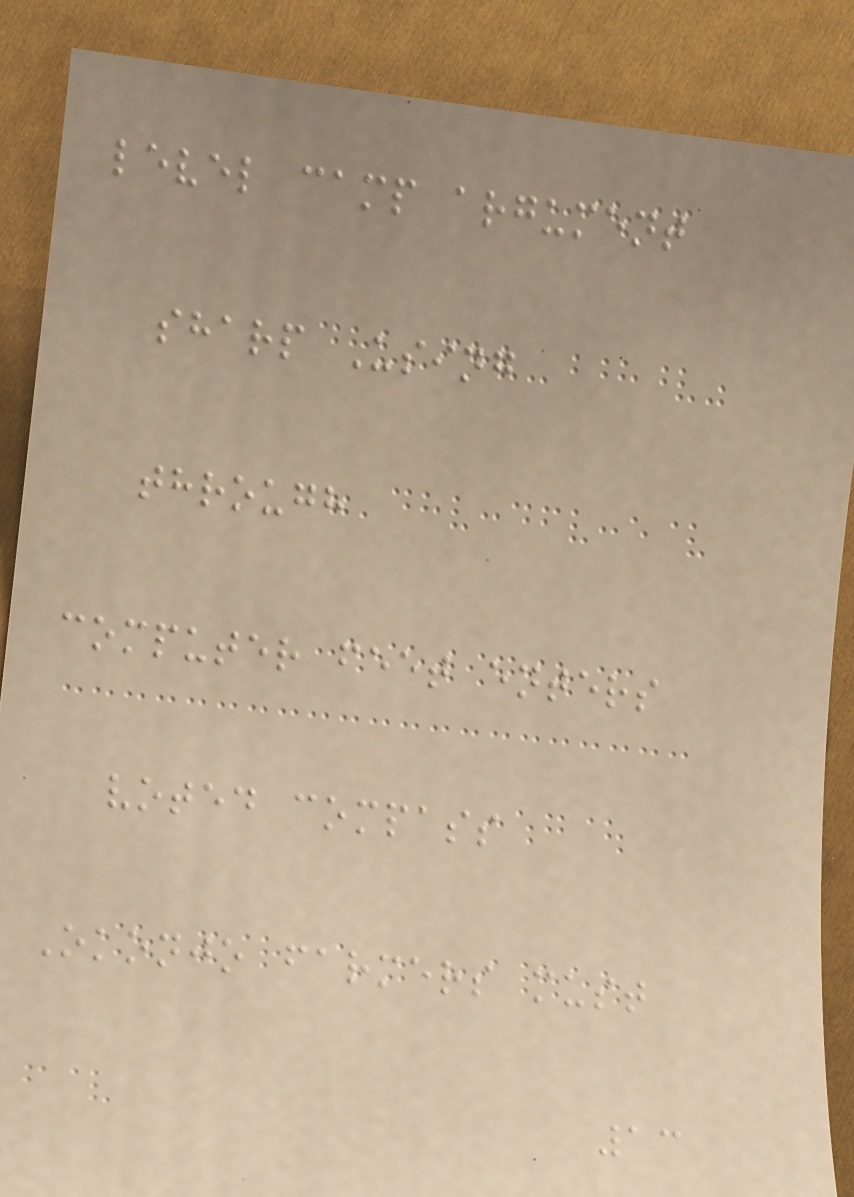level camp argument
sharp Using
through
computer feet enters
voted compass
Okonjo farmers must
13
